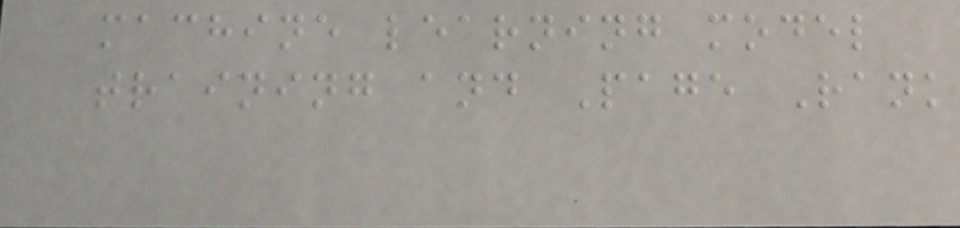machine learning model
training and Page Rank
